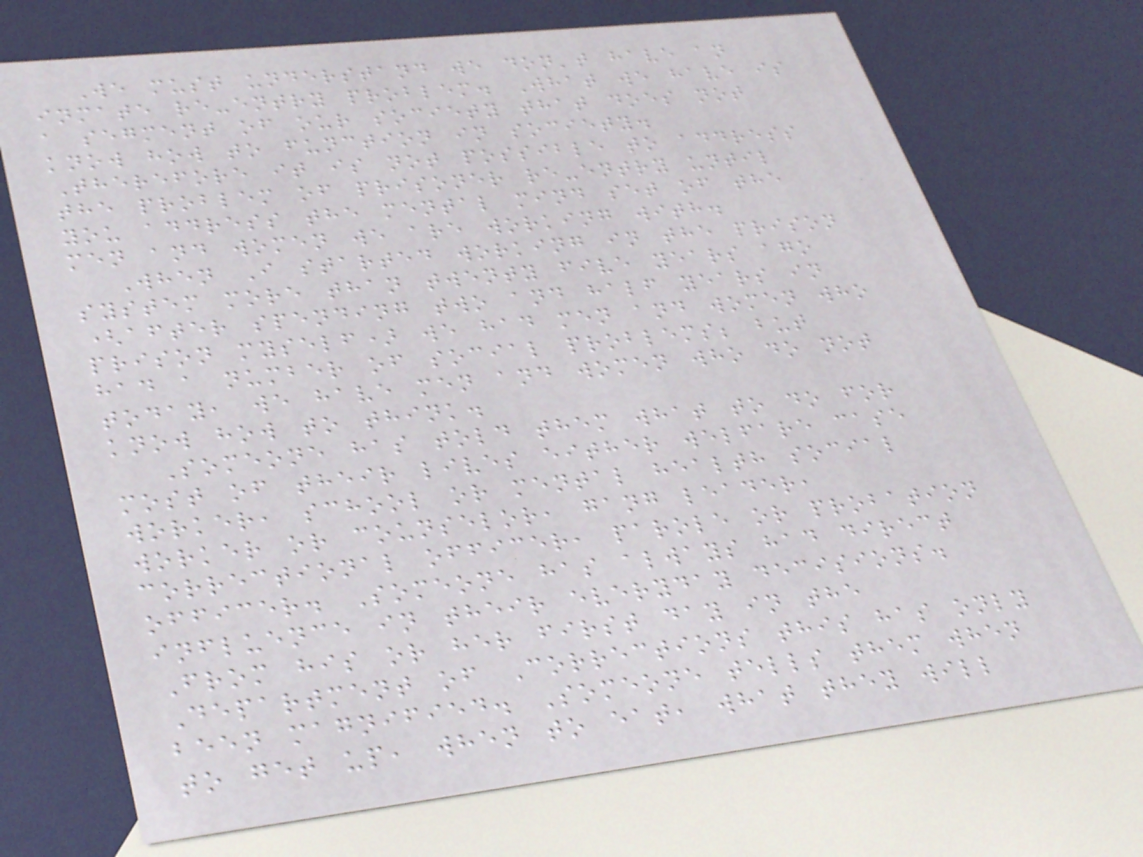We must understand we don't have an
inmate re-entry problem. What we have is
a segment of our society that does not
know how to function in society.
Therefore it is not possible to address
the problem of prisoner re-entry until
you address the mental mind set of the
men and women we are working with.
When I started working in the prison
system more than twenty five years ago
(after spending two and half years in
prison myself) we had men and women who
had a number of social problems; but
today, we have men and women who do not
know how to think.
Someone has told them what to do for
most of their lives either welfare case
worker, school or mental health social
worker or counselor, gang leader,
correctional officer, parole or probation
officer. Someone has always had direct
influence in their everyday decisions.
From his or her first day in the
Department of Corrections this has only
been magnified. Someone tells them when
to get up, when to eat, what they will
